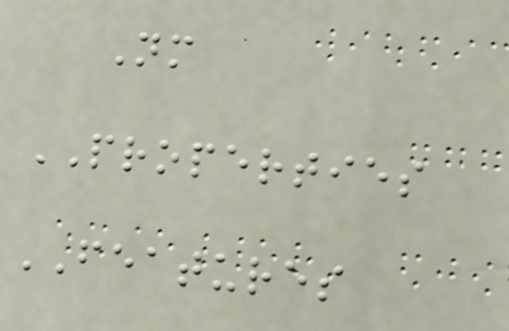Nm
PROPERTIES
FEATURES
